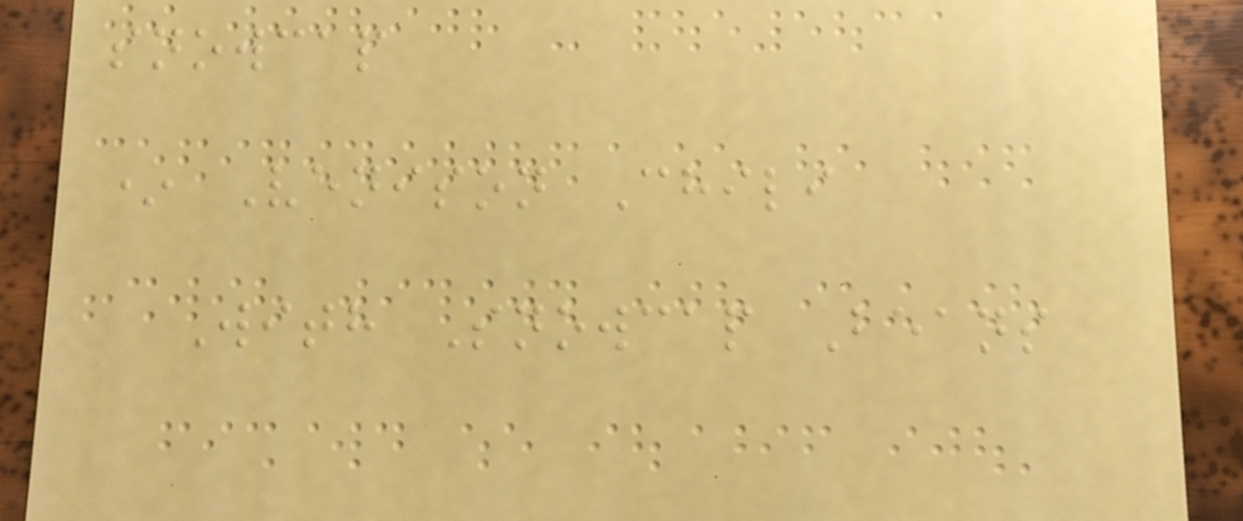snowcap
* Venison Chili
With Snowcap Beans
